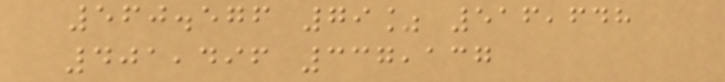560.576 79% 516,648
401,496 337,137
